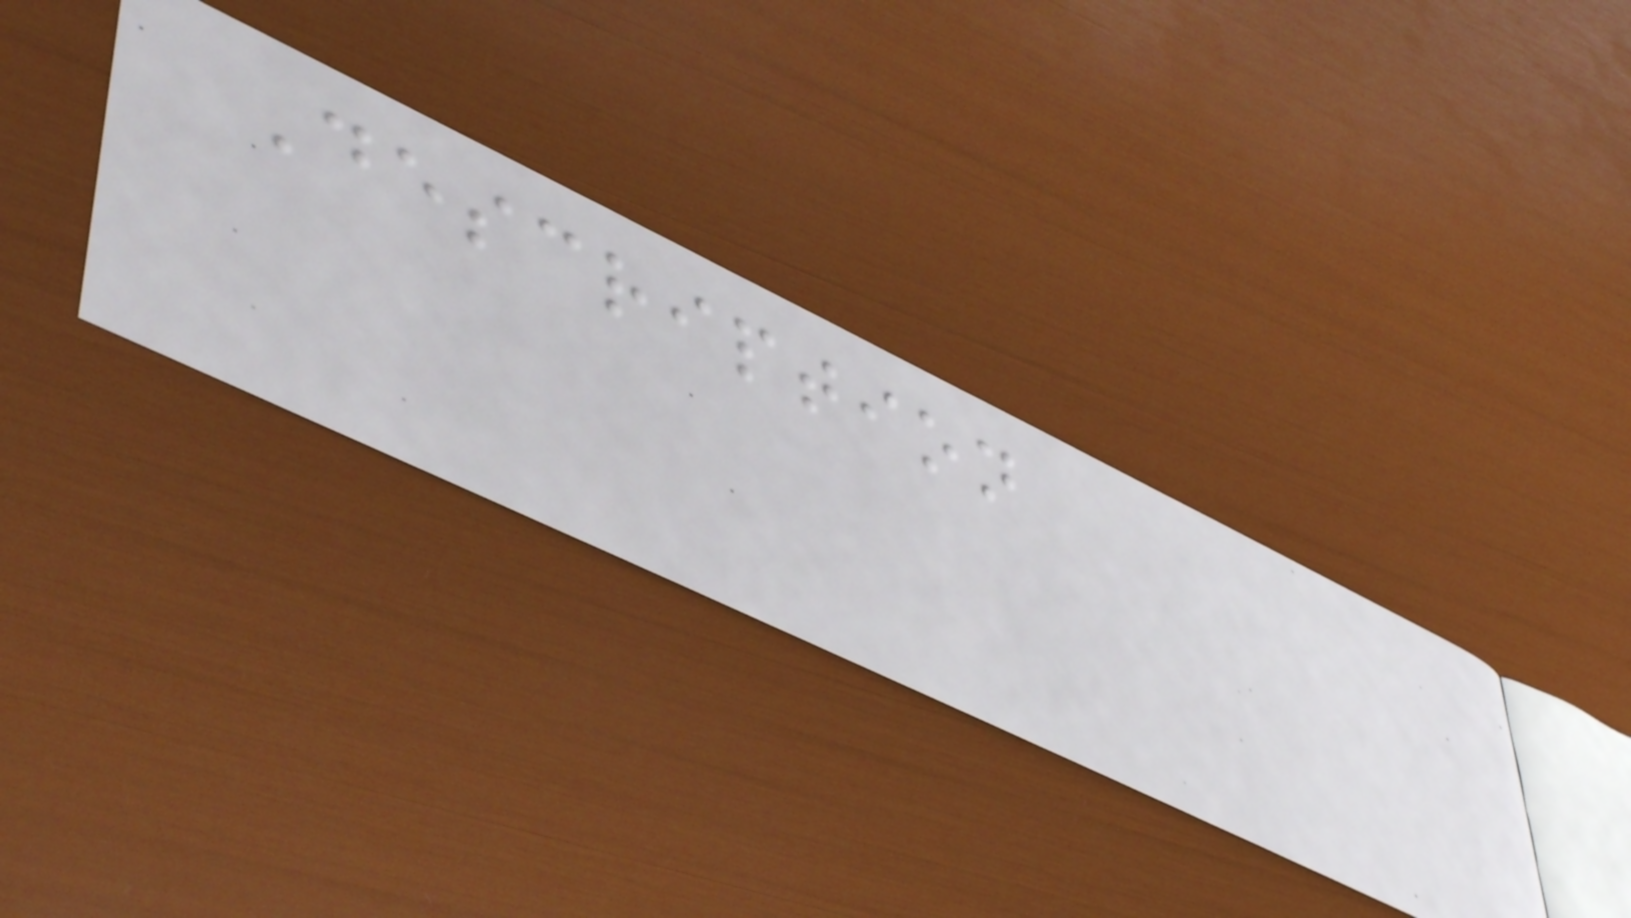Description
